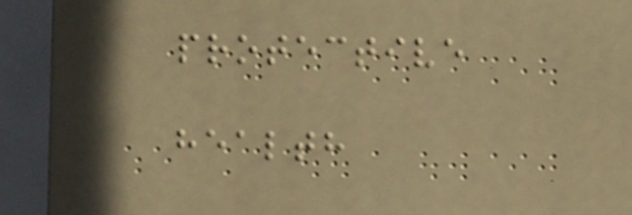protective
health
